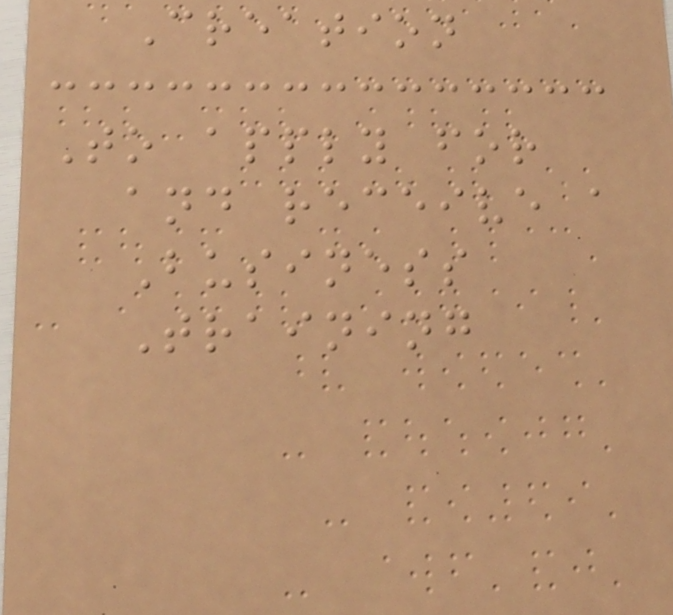Creation
To apply for
and receive a
Business
Training
